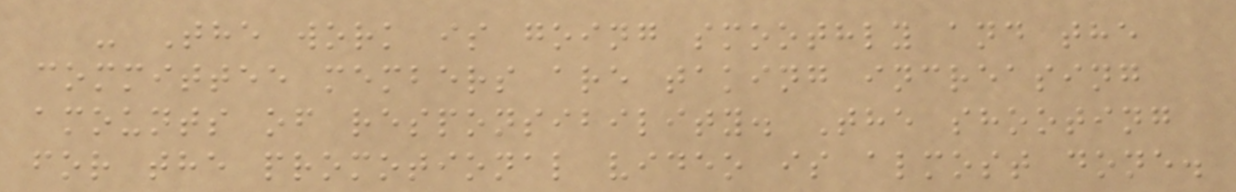- The work is going smoothly and the
committee members are taking increasing
amounts of responsibility. The shooting
for the promotional video is almost done.
